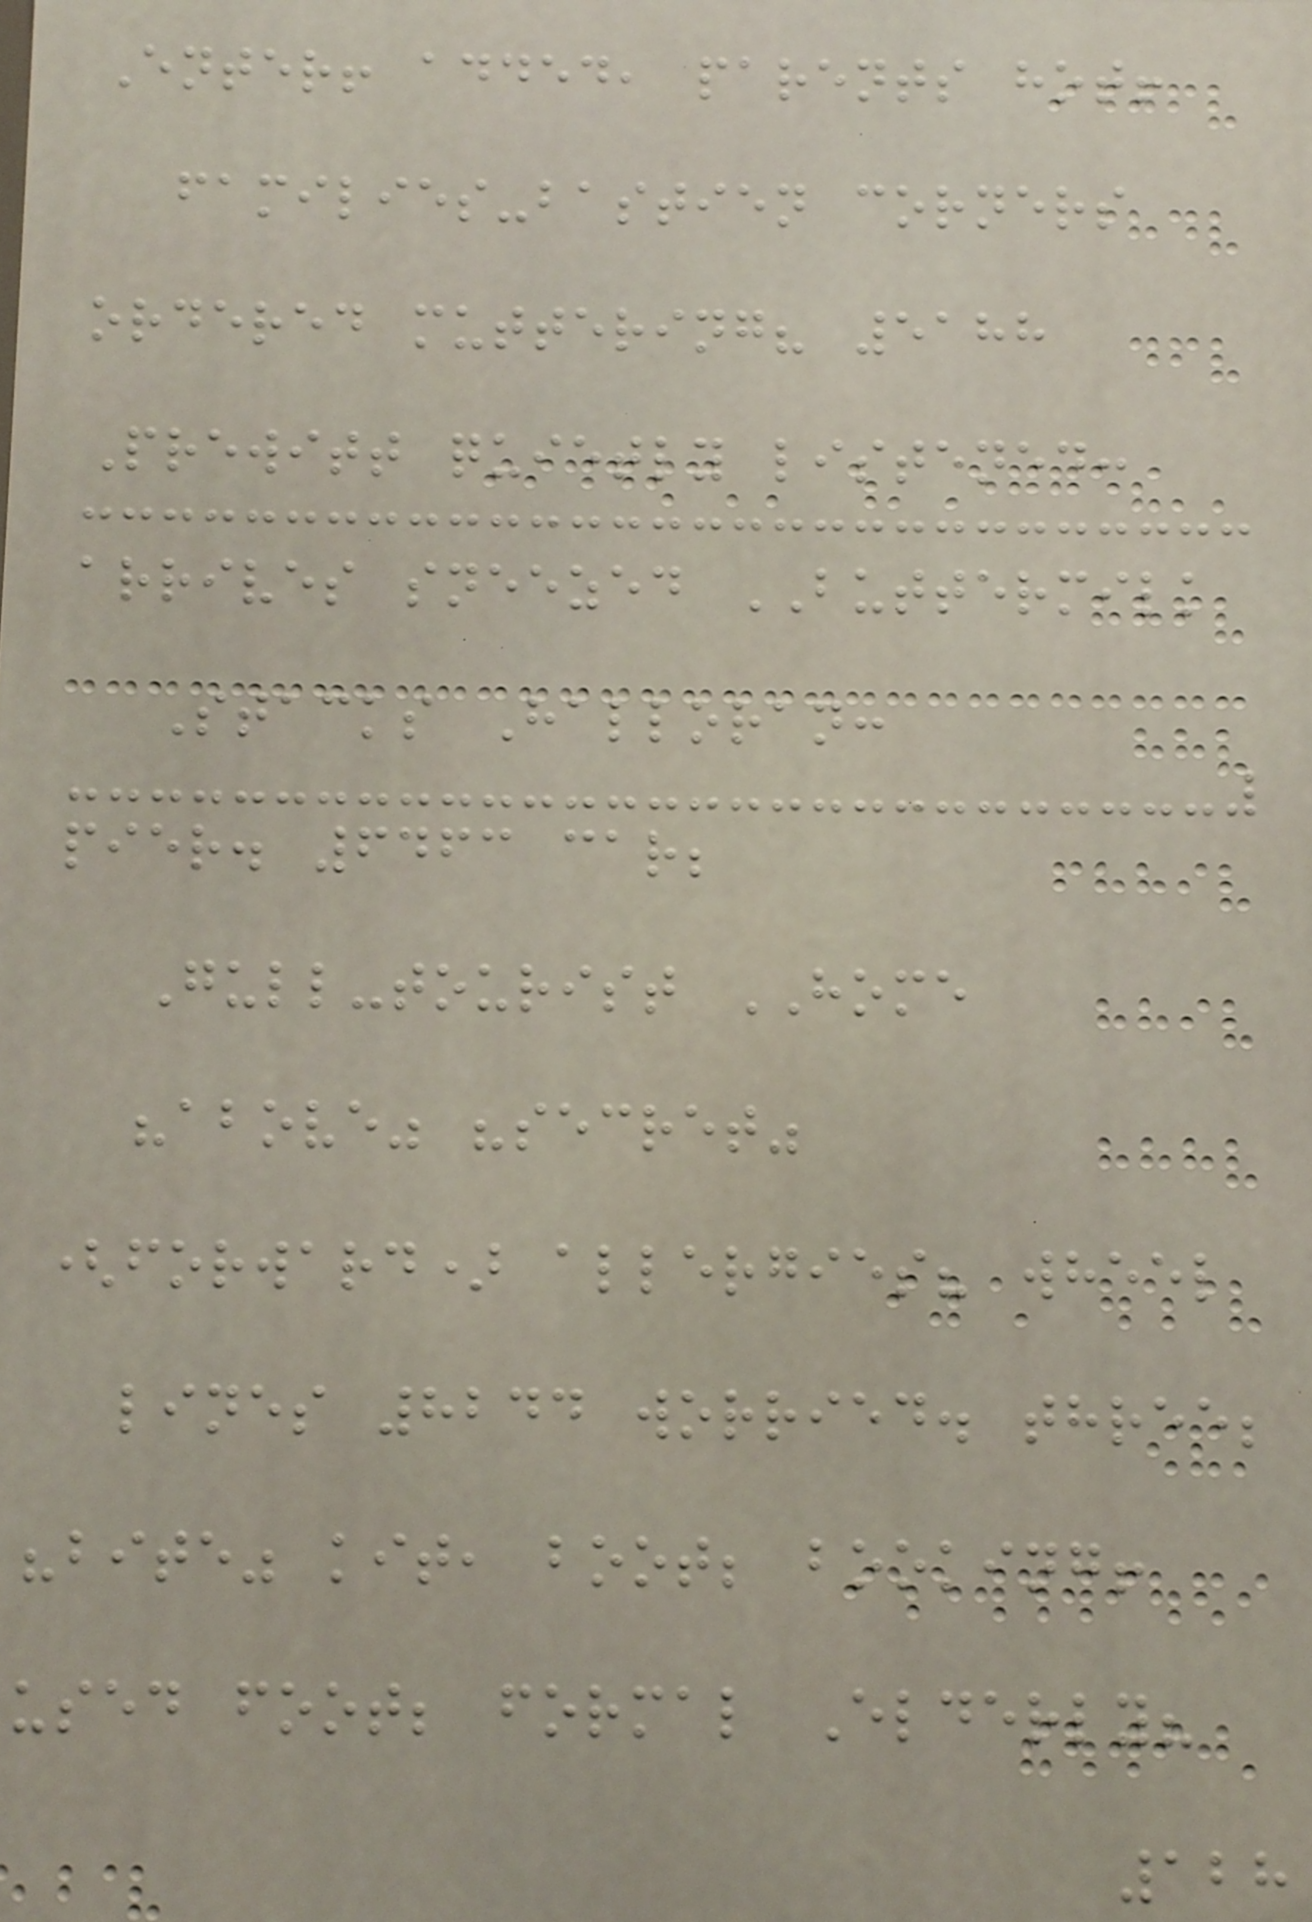Enter! added, parents hot!
families-bastien corners
ordered muttering? 5188
Prewitt quietly listened:
arrives sneezed BUTTERMILK
Stacks Halloran:
pier. 6463 car;
Gull-tourist HOME
"above" "secret"
(forward) allergies? wheel
lines 8244 worried. three;
"bite" kit, boot; booking!
used foot; formal Elderly?
128
